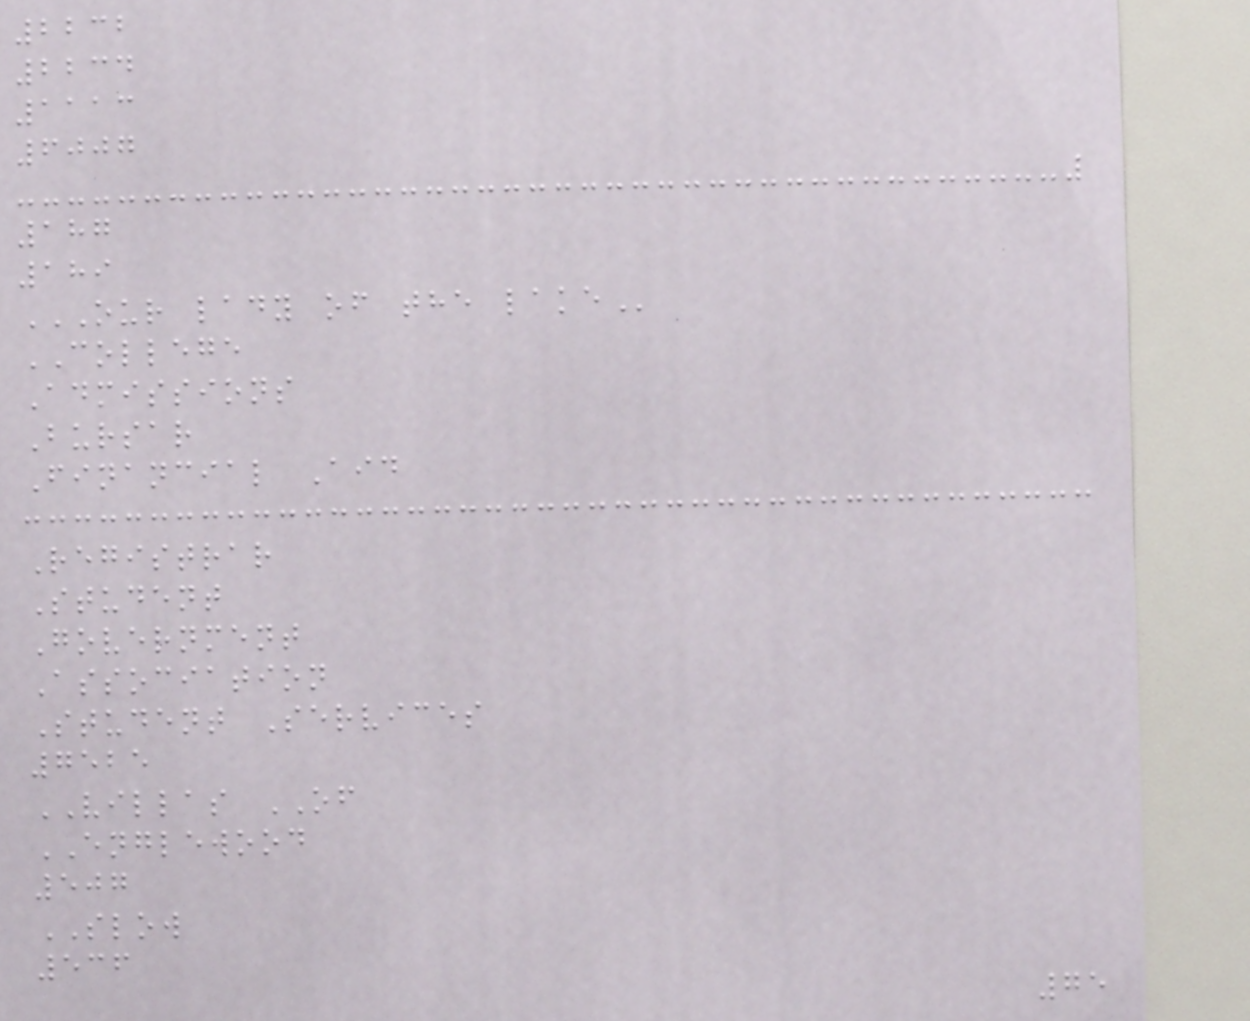2232
2234
1113
6007
187
189
OUR LADY OF THE LAKE
COLLEGE
Admissions
Bursar
Financial Aid
Registrar
Student
Government
Association
Student Services
7525
VILLAS OF
ENGLEWOOD
507
SLOW
536
75
